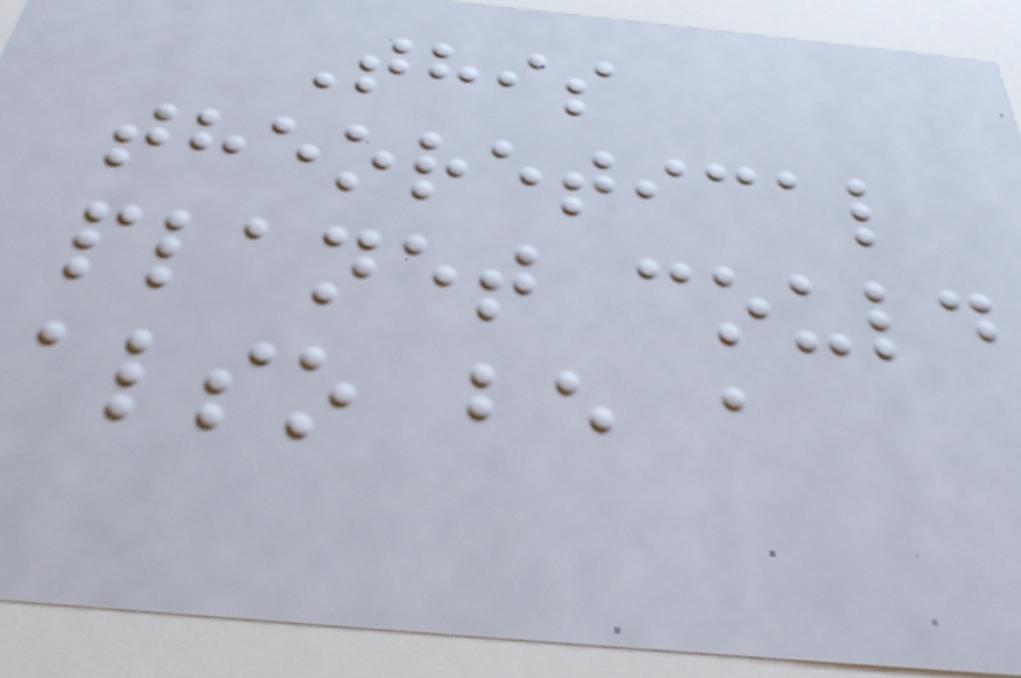This
theoretical
planet could
also be a
